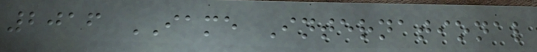2016 IAME International
